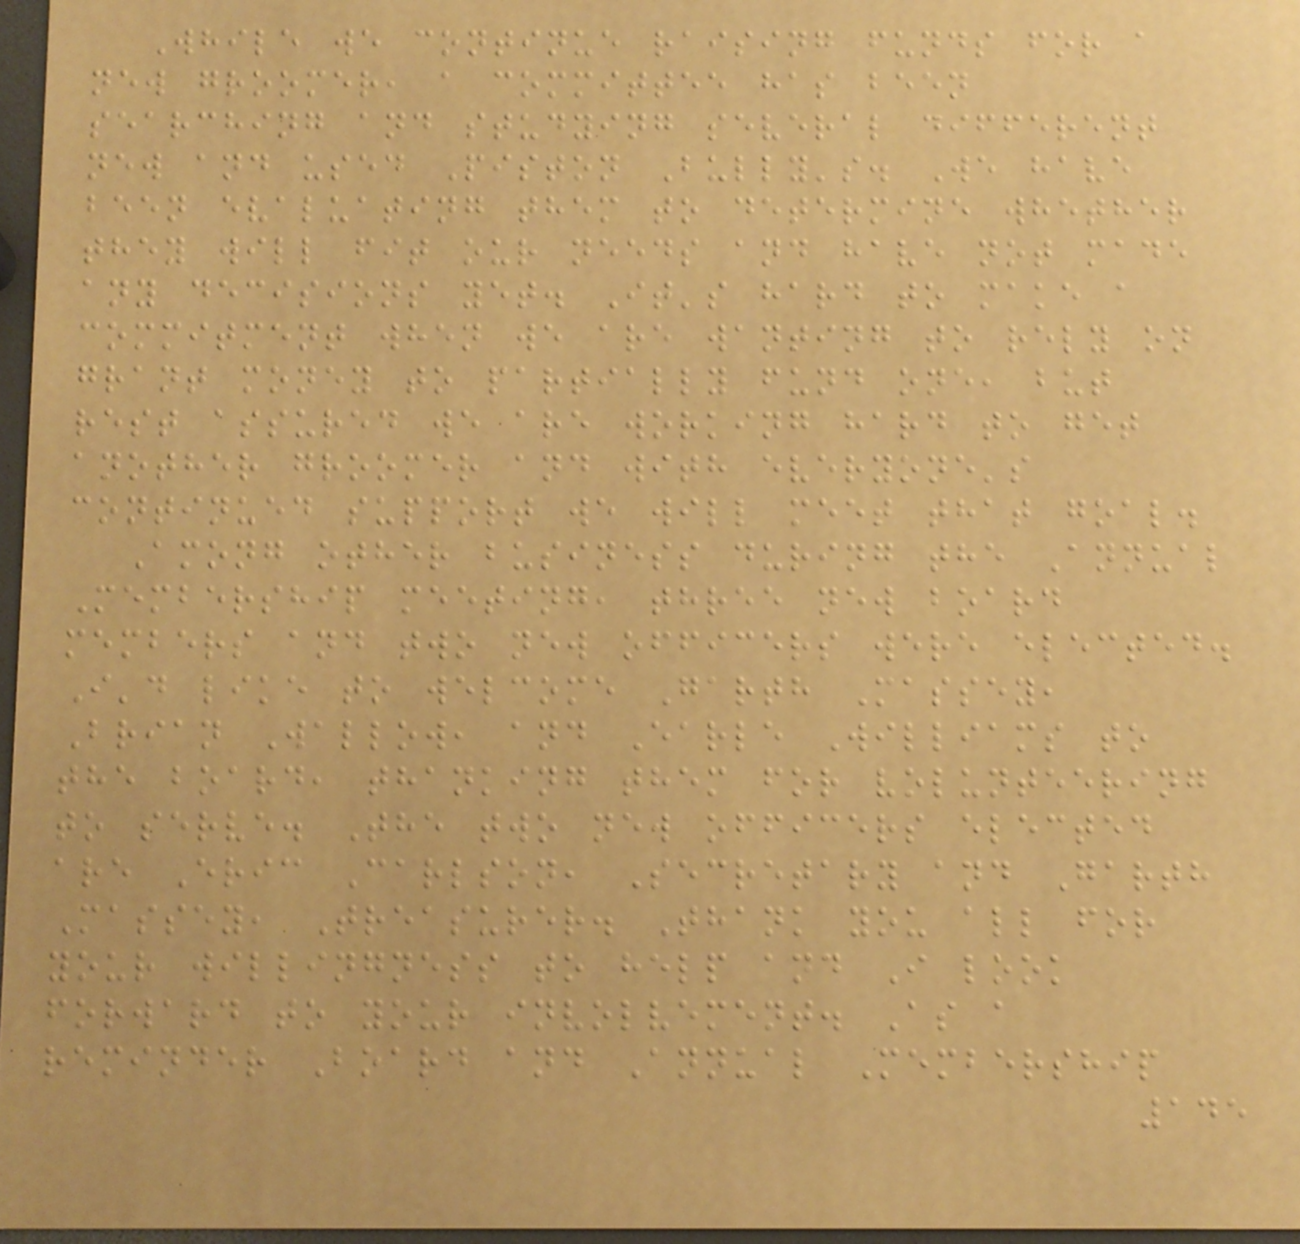While we continue raising funds for a
new groomer, a committee has been
searching and studying several different
new and used Piston Bully's. We have
been evaluating them to determine whether
they will fit our needs and have not made
any decisions yet. It's hard to make a
commitment when we are wanting to rely on
grant money to partially fund one, but
rest assured we are working hard to get
another groomer and with everyone's
continued support we will meet that goal.
Among other business during the Annual
Membership meeting, three new board
members and two new officers were elected.
I'd like to welcome Garth Massey,
Brian Wallow, and Earle Williams to
the board, thanking them for volunteering
to serve. The two new officers elected
are Eric Carlson, Secretary and Garth
Massey, Treasurer. Thank you all for
your willingness to help and I look
forward to your involvement. As a
reminder Board and Annual Membership
145
